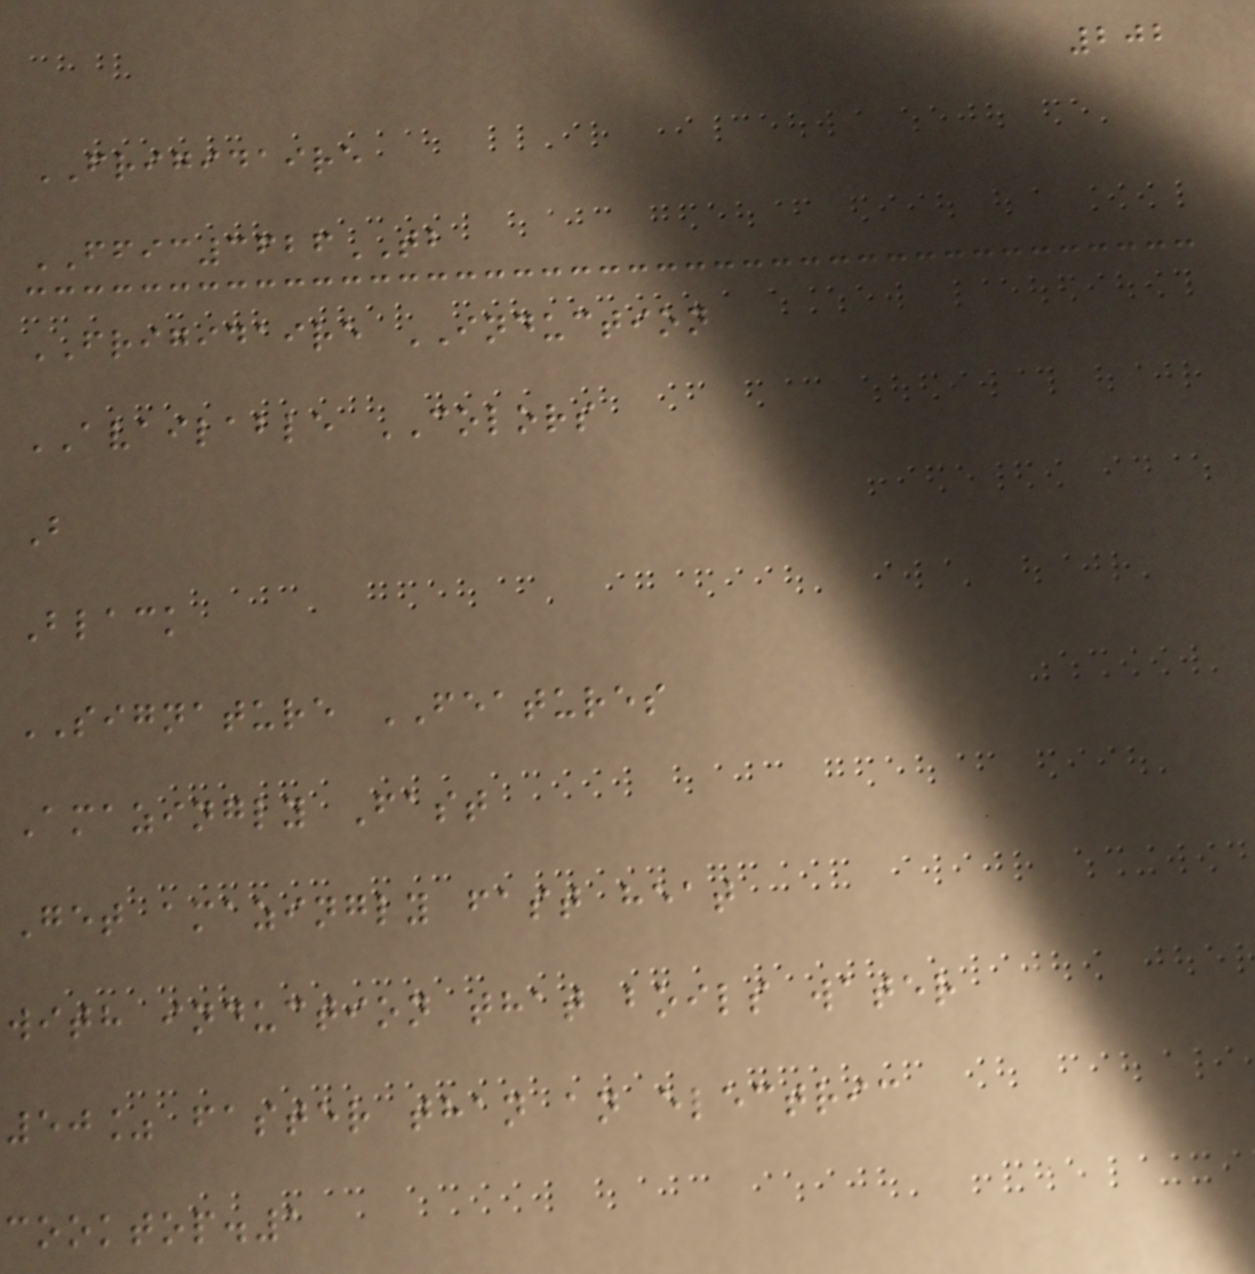202
FRIGIDAIRE
FFIC3626TB
FRIGIDAIRE INDUCTION
AVAILABLE COLORS
B
Black
SIGNATURE FEATURES
Amazingly Fast
Get amazingly fast heat
with induction that boils water
50% faster than an electric
cooktop.1
